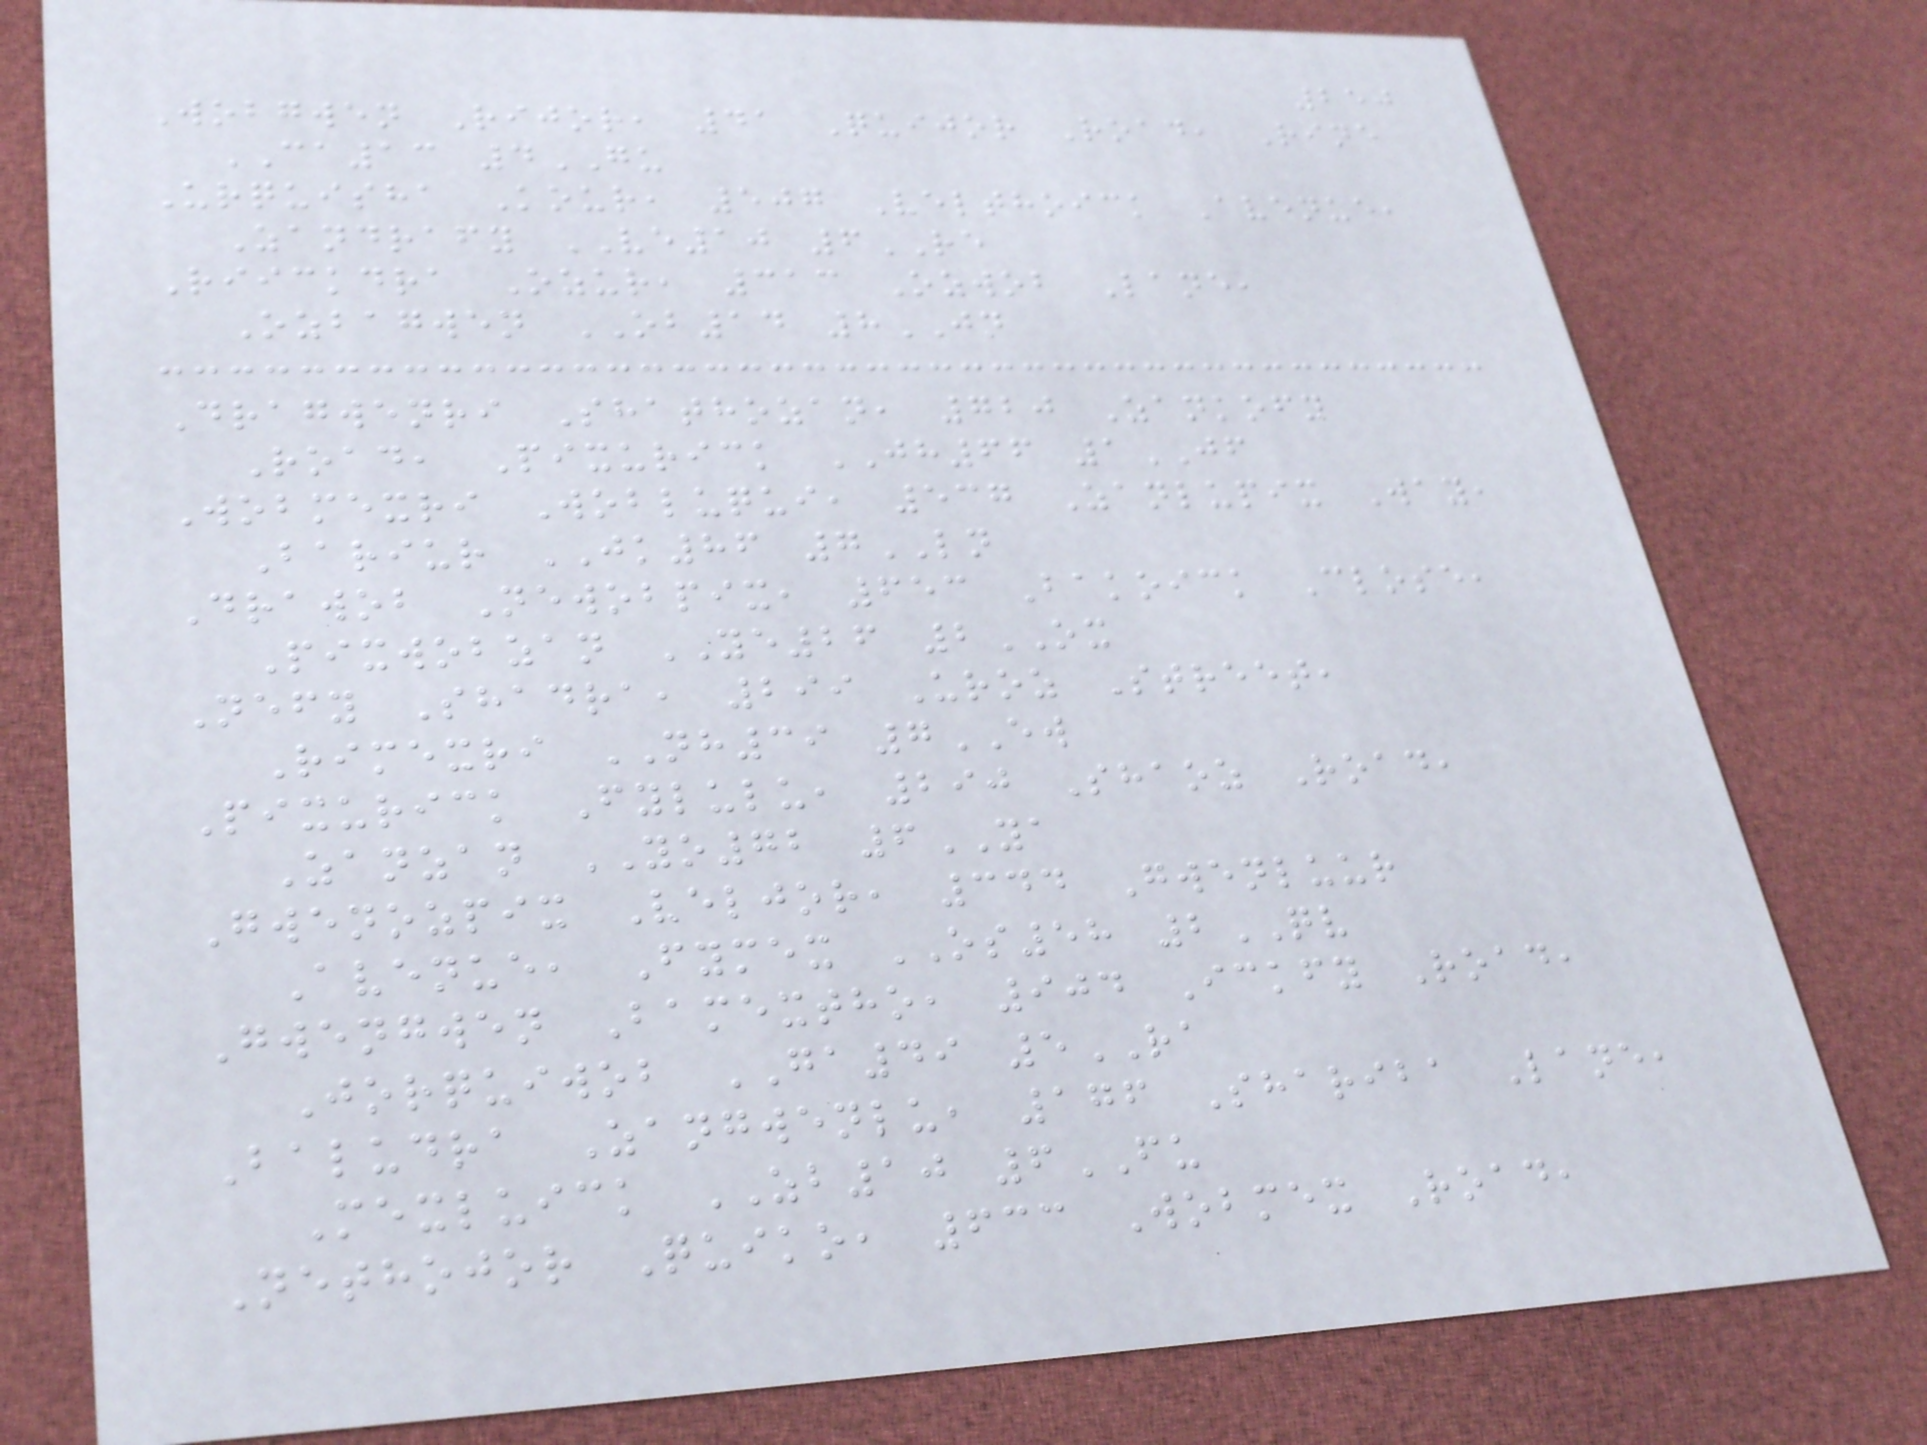250
Wobgwen Rijor, 41 Quijor Road, Rine
CA13 4GU
Urquisha Kour, 507 Velthoick Avenue,
Zandrafy VE10 6RE
Riickdra Ozur, 313 Ozwob Lane,
Ozbagwen OB14 8JN
Dragwenri Shathozan, 720 Zankofy
Road, Pixurick JH66 1JF
Wobmexri Wobluqui, 537 Zanlupix Way,
Bariur JK86 7LN
Drawob Newobpix, 653 Bakoick Close,
Pixwobzan YE26 2OX
Nefy Shadra, 299 Uroz Street,
Rimexri NH39 7EW
Pixurick Fylulu, 290 Shaoz Road,
Zanzan YO72 6YA
Gwenozpix Veljor, 344 Gwenluur
Avenue, Fymex OS58 2QV
Gwengwen Bamextho, 904 Ickfy Road,
Jorquiwob GA49 5RA
Baludra Zangwenlu, 176 Shariba Lane,
Mexluick ZB10 6FU
Nethojor Quiko, 633 Wobmex Road,
